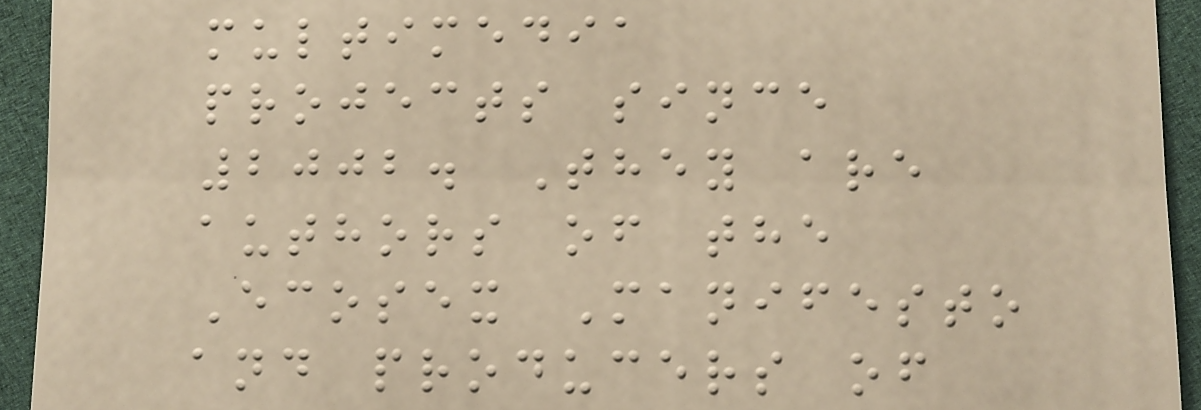multimedia
projects since
2002. They are
authors of the
Ecosex Manifesto
and producers of
